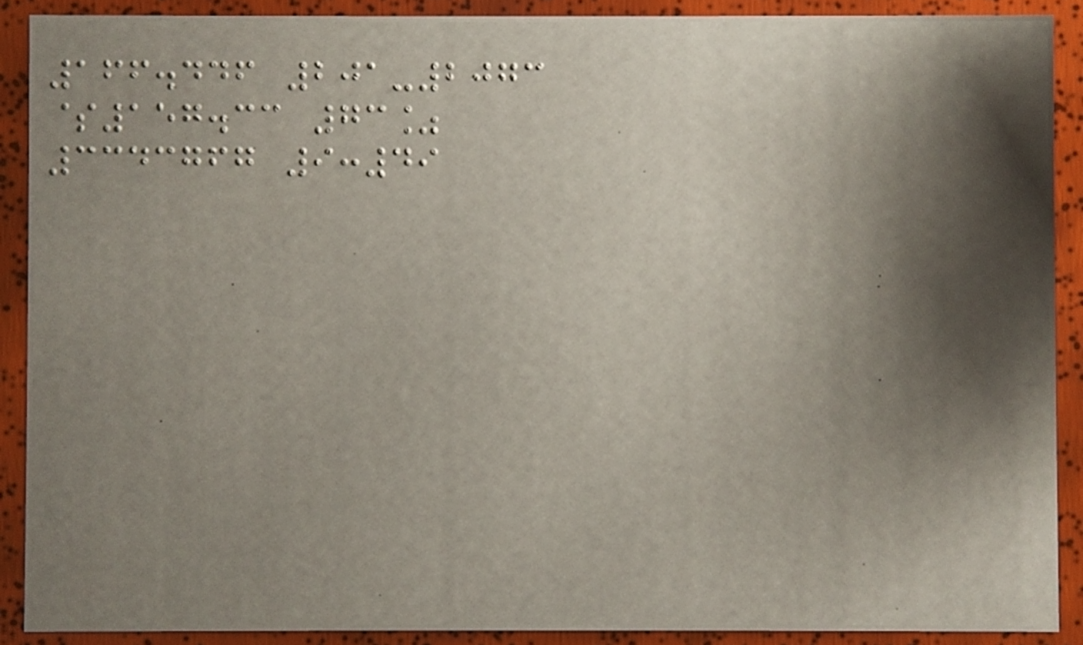166.446 201-2073
$157.33 73%
3343767 9:49
